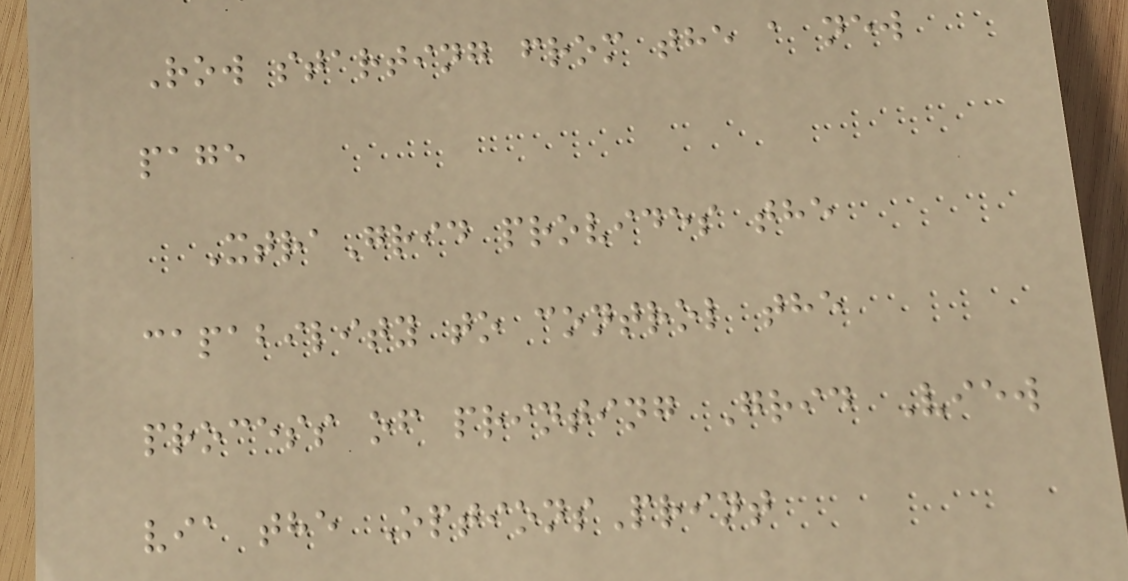Row starting from the a new
page
XtraGrid provides the
capability to control the
process of printing Grid View
via the OptionsPrint
